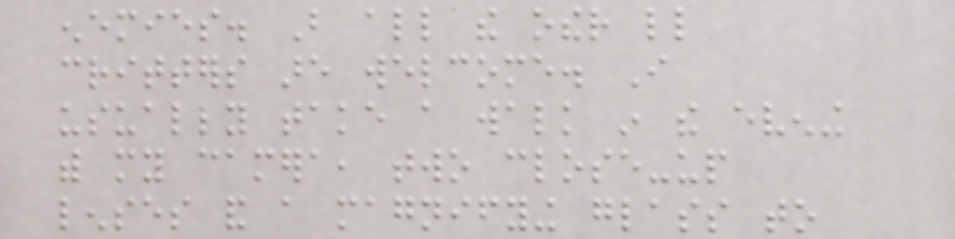enemies. But all the other little
critters are welcome. I
usually take a walk in the evening
with my camera, two close-up
lenses and a magnifying glass to
